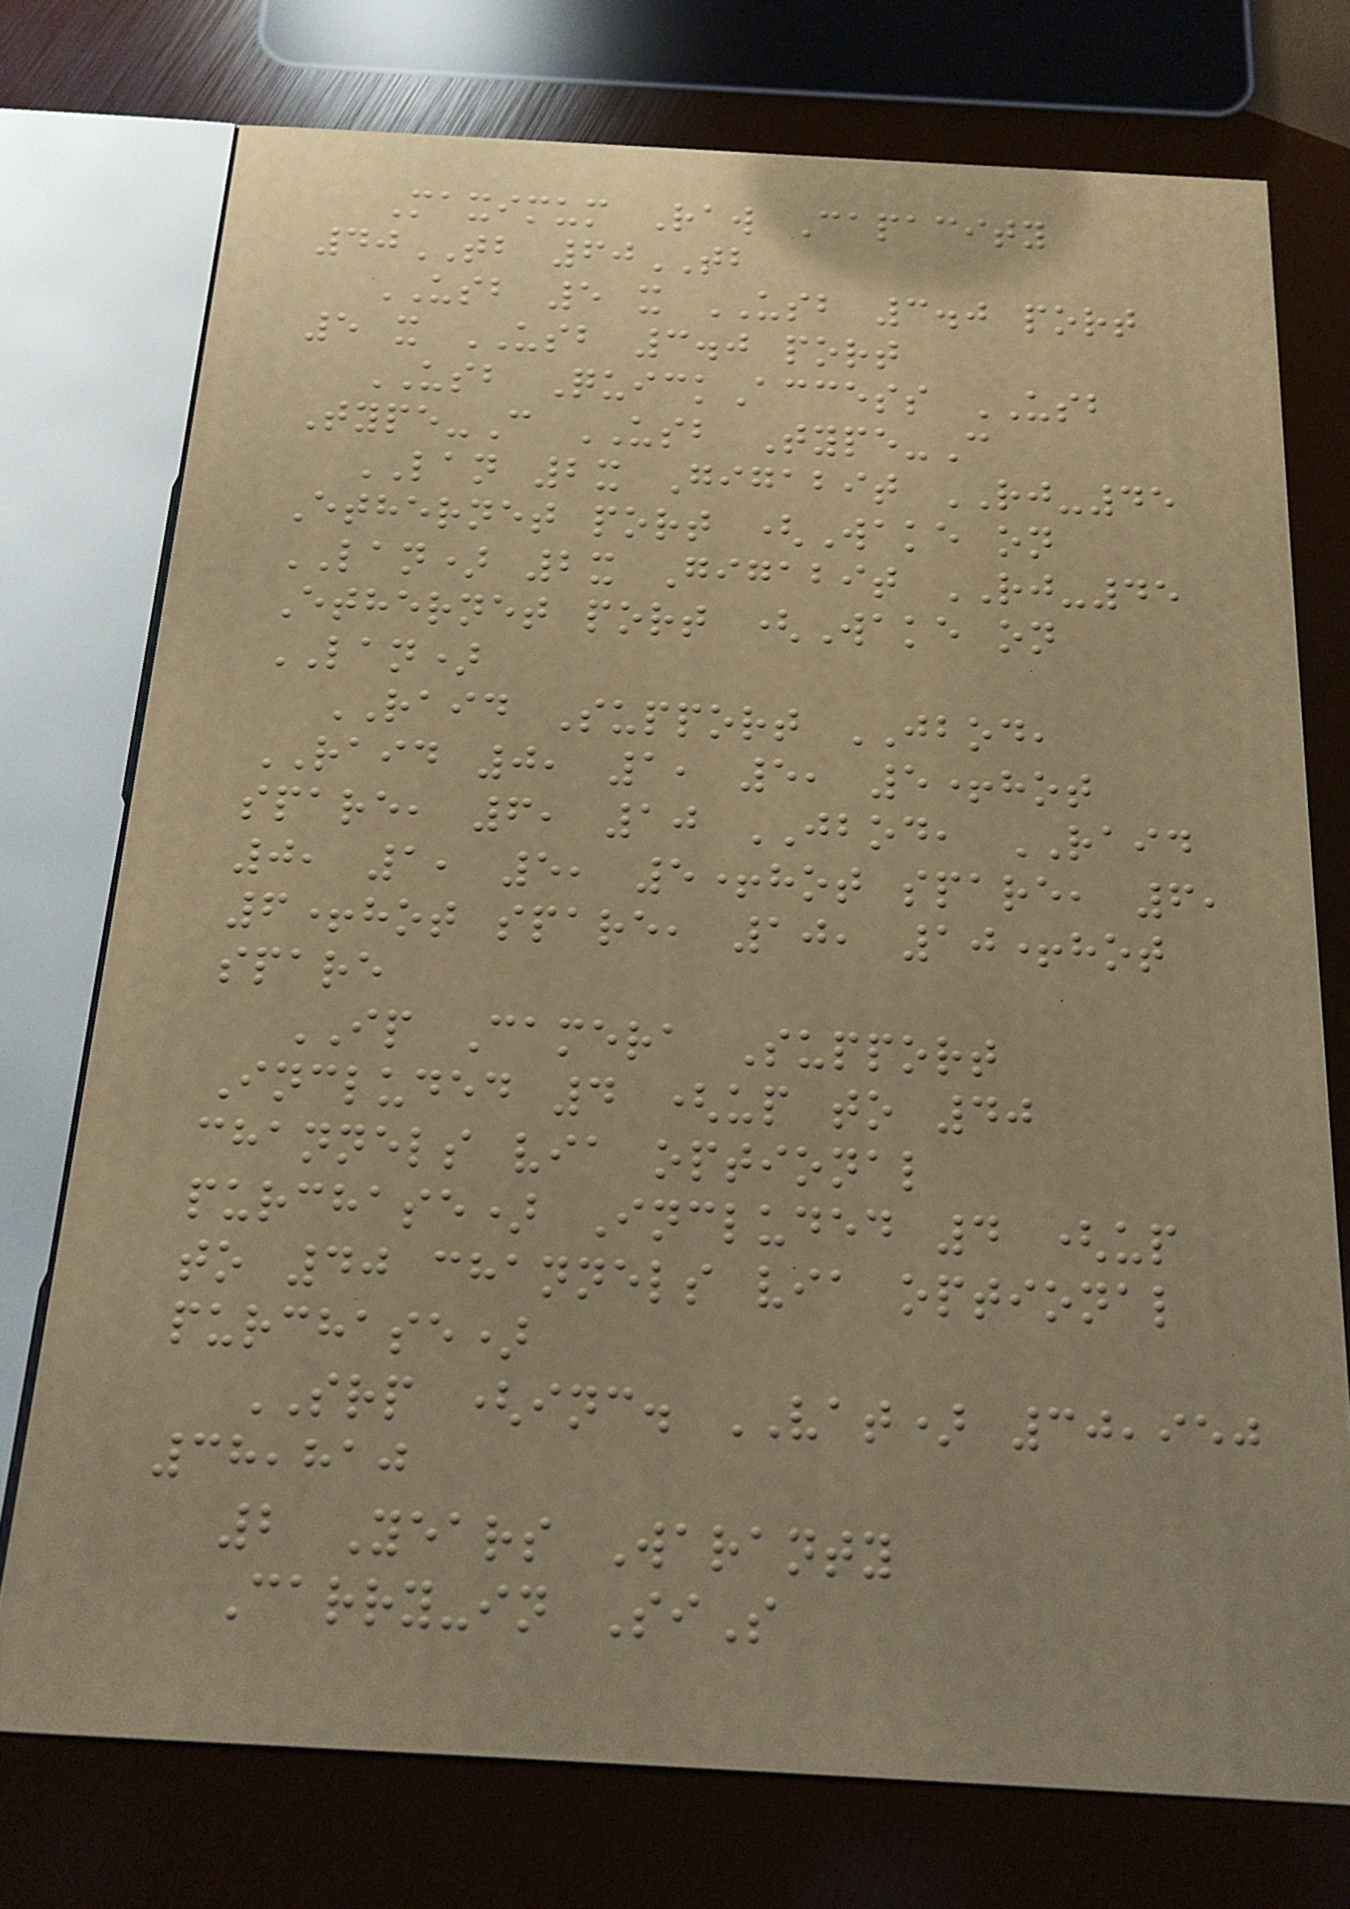Maximum Raw Capacity
40TB 60TB
USB 5 x USB 3.0 port
5 x USB 3.0 port
USB QuickAccess USB
Type-C USB Type-C
LAN 2x Gigabit RJ-45
Ethernet port (Wake on
LAN) 2x Gigabit RJ-45
Ethernet port (Wake on
LAN)
RAID Support JBOD,
RAID 0, 1, 5, 5+hot
spare, 6, 10 JBOD, RAID
0, 1, 5, 5+hot spare, 6,
6+hot spare, 10, 10+hot
spare
IP Camera Support
Included 4 (up to 40
channels via optional
purchase) Included 4 (up
to 40 channels via optional
purchase)
SRP (inc. VAT) 30,950
38,810
2 Years Waranty
Carry-in SiS
